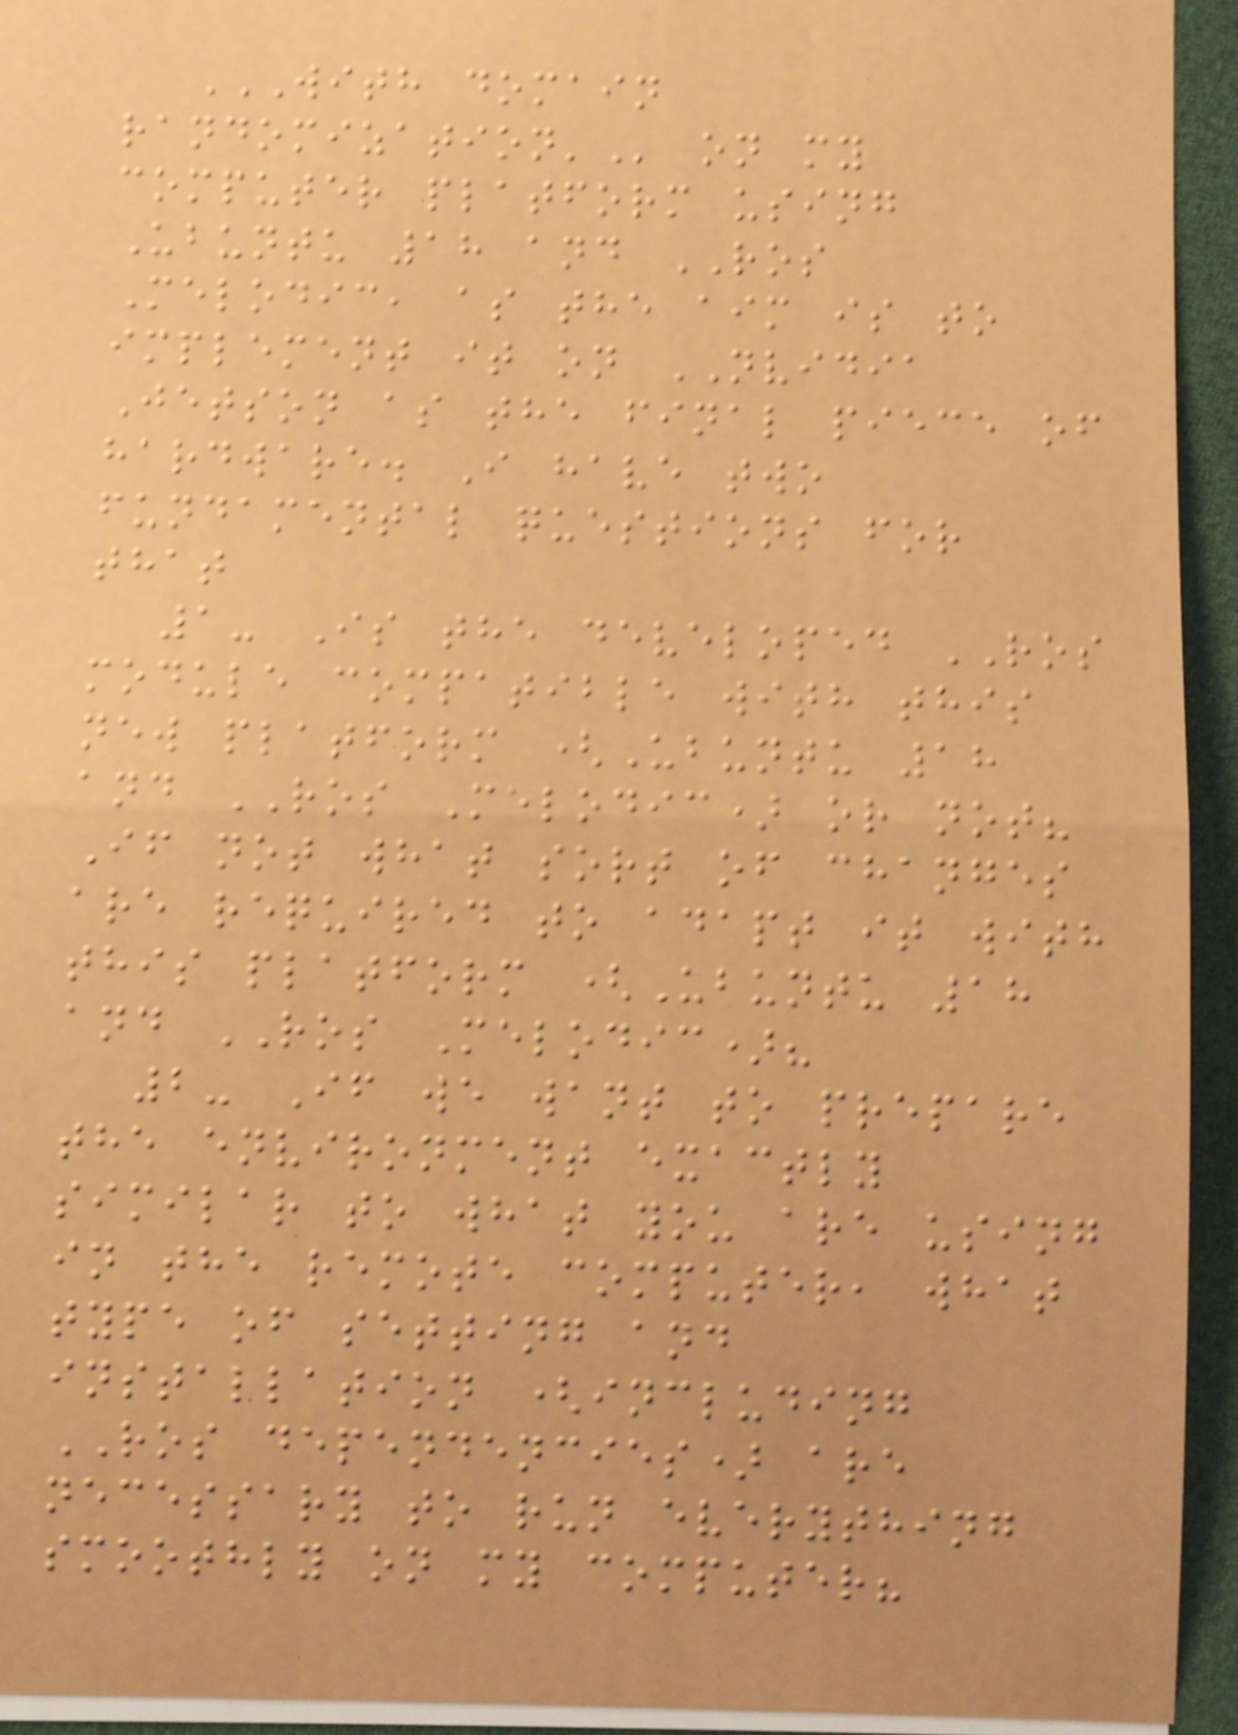WITH DOMAIN
RANDOMIZATION' on my
computer platform using
Ubuntu 18 and ROS
Melodic, as the aim is to
implement it on NVIDIA
Jetson as the final piece of
hardware. I have two
fundamental questions for
that
1- Is the developed ROS
module compatible with this
new platform (Ubuntu 18
and ROS Melodic) or not?
If not what sort of changes
are required to adapt it with
this platform (Ubuntu 18
and ROS Melodic)?
2- If we want to prepare
the environment exactly
similar to what you are using
in the remote computer, what
type of setting and
installation (including
ROS dependencies) are
necessary to run everything
smoothly on my computer?
